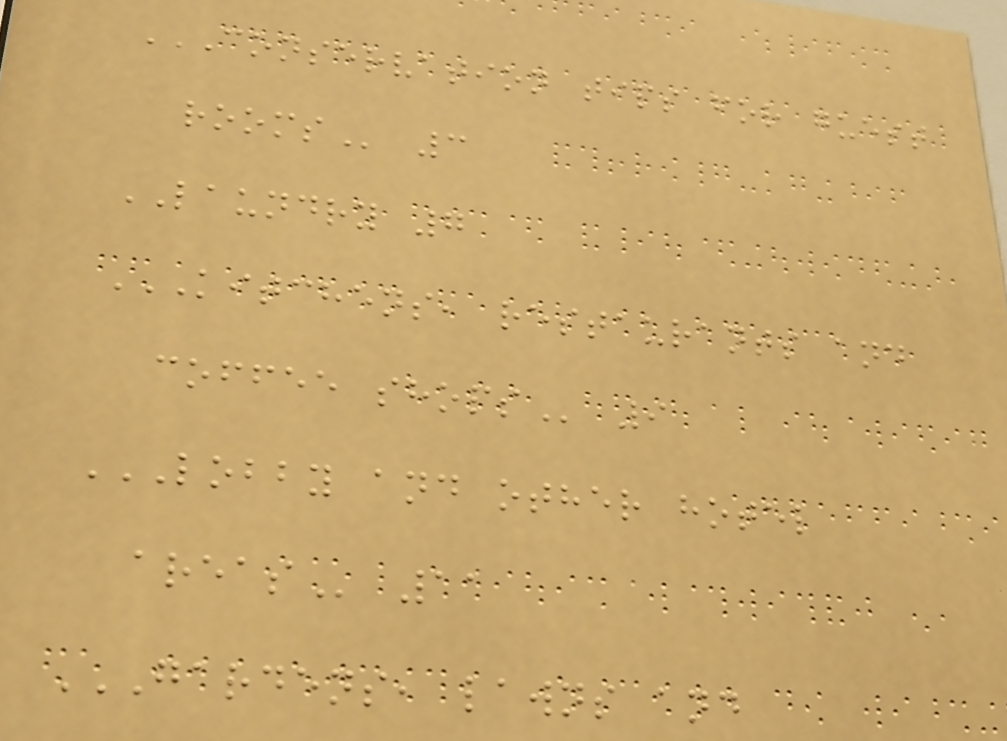CONSERVATION TIPS FOR GUEST
ROOMS 3
LAUNDRY 7
KITCHENS, RESTAURANTS AND
COFFEE SHOPS 9
LOBBY AND OTHER HOTEL
AREAS 11
GARDENS, LAWNS AND
